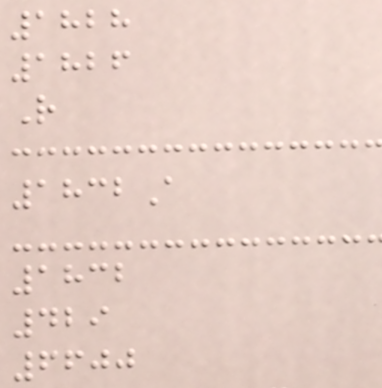1828
1826
R
1832A
1832
429
6600
